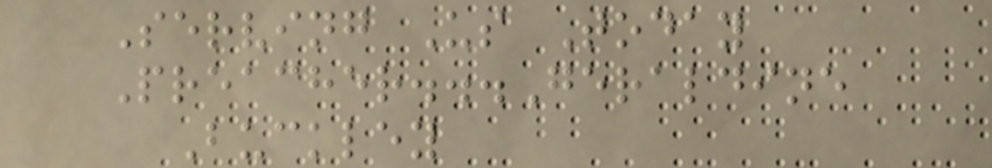Serving Us Today
Preacher...Geraldine
Buckley
